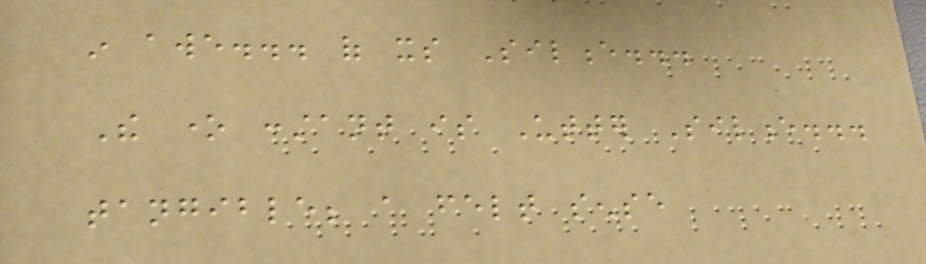in awe... of its Silence...
The one constant is Utter Silence...
tangible; a felt sense
